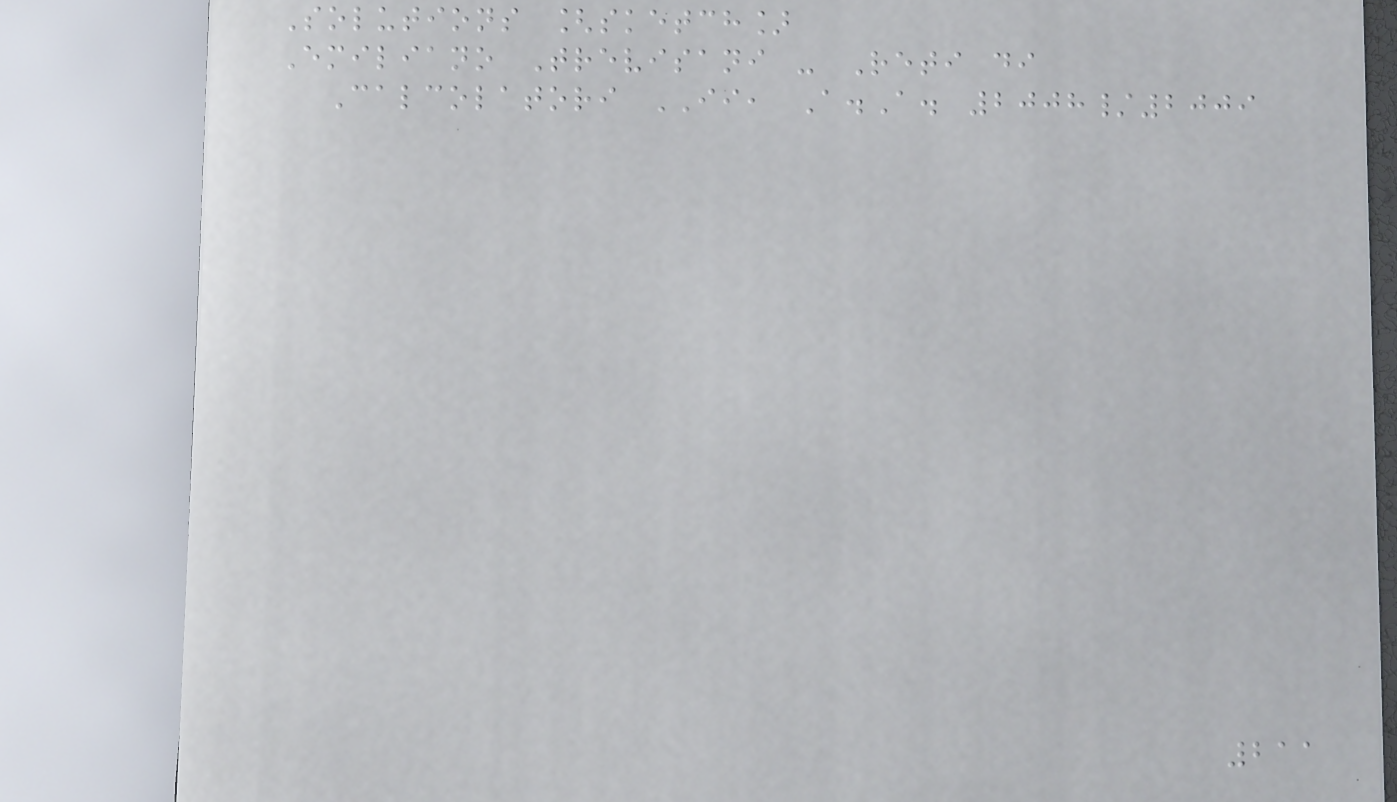Solutions [sketch]
Emiliano Trevisani - Reti di
Calcolatori II, A.A. 2008/2009
211
